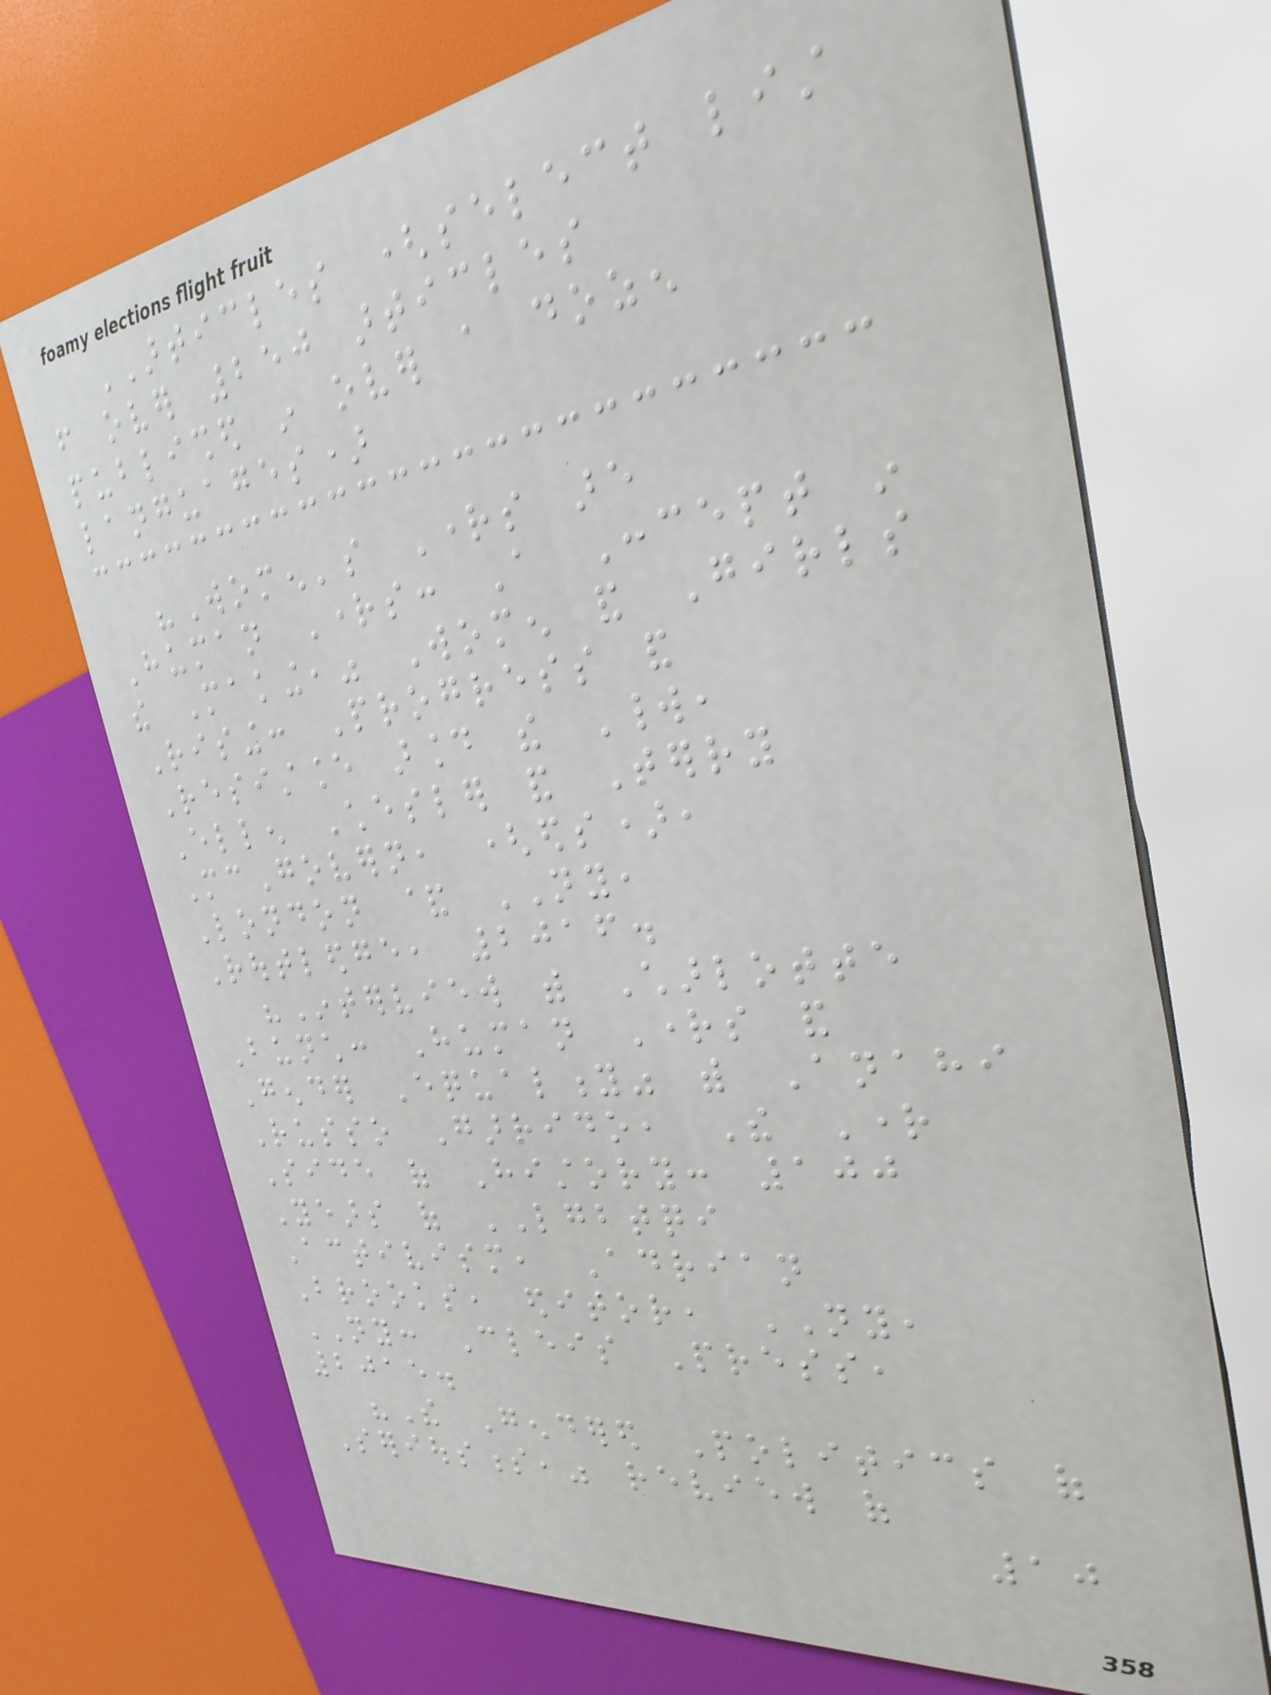ARTICLES (select list
from over 250 articles
published in over a dozen
languages)
"Women's Rights are
Human Rights: A Concept in
the Making," Women and Girls
Rising: Progress and
Resistance around the World,
Ellen Chesler and Terry
McGovern, (eds),
London & NY,
Routledge, 2016.
"Interview with Charlotte
Bunch: Human Rights and
Gender Equality" with Anahi
Russo Garrido, The Right
Side of History: 100
Years of LGBTQI
Activism, Adrian
Brooks, editor, NY,
NY: Cleis Press,
2015.
"The Gendered Politics of
Seriousness," review of
10
